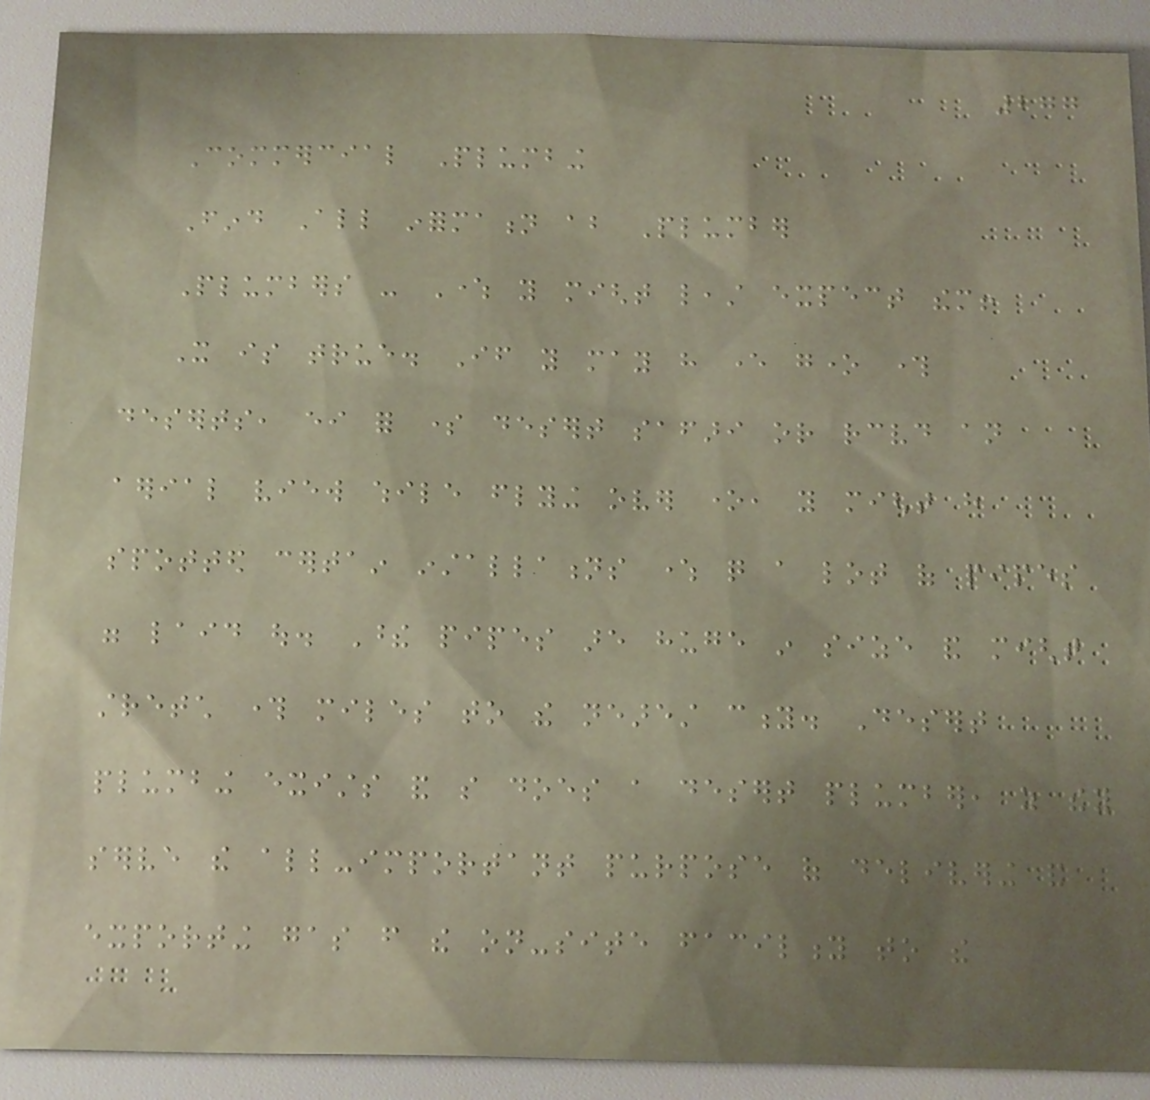277
Commercial Plumbing
Find All information about Plumber
Plumbers - Where you might least expect them!
It is true. If you may have ever gone through
deserts, either for some desert safari or received an
aerial view while flying over one, you might have
spotted certain installations where quite a lot of pipes
were laid out. These pipes are huge in size and might
stretch through miles to the nearest city. Desert
plumbing exists and so does a desert plumber, as they
serve the all-important purpose of delivering and
exporting gas from the on-site facility to the
